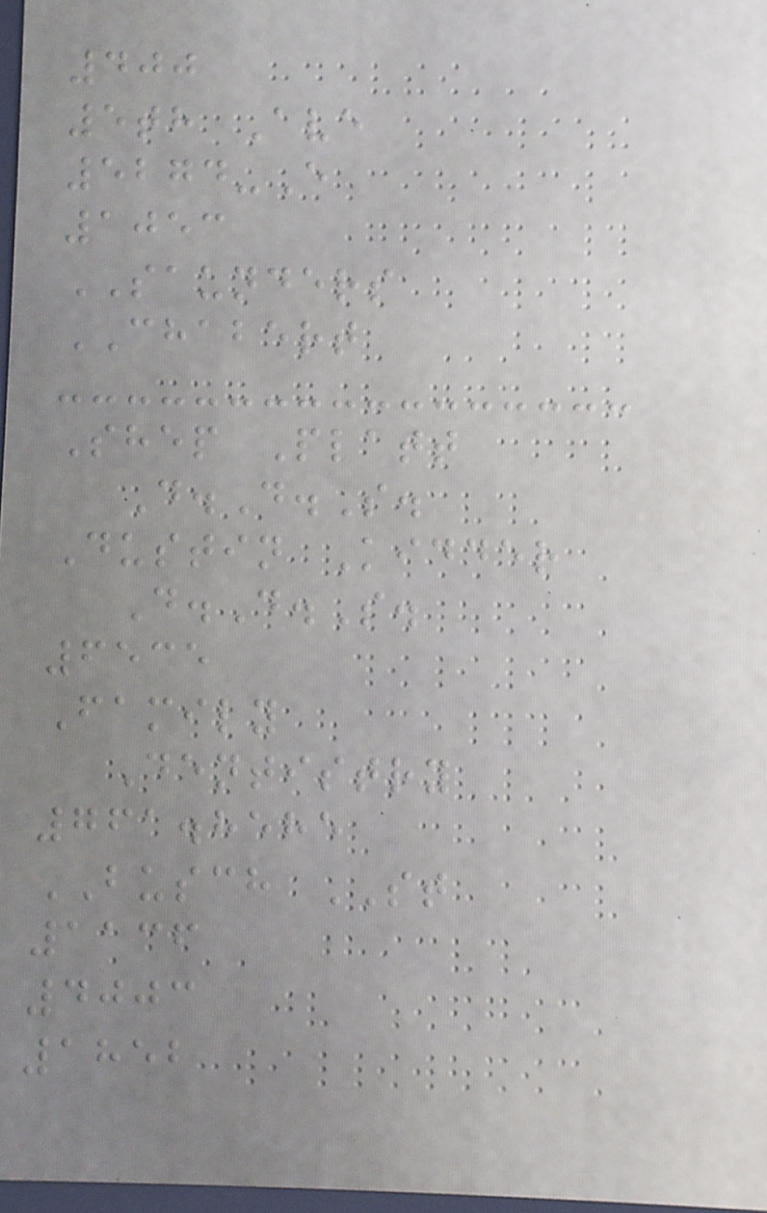400
5th Ave
5274-E
1053
SAUNDERS
CHABERT
Shep Platt
D.D.S.
Dustin Kidder
D.D.S.
6535
Family
Dentistry
761.8585
BUSCH ST
1136
4003
1852
